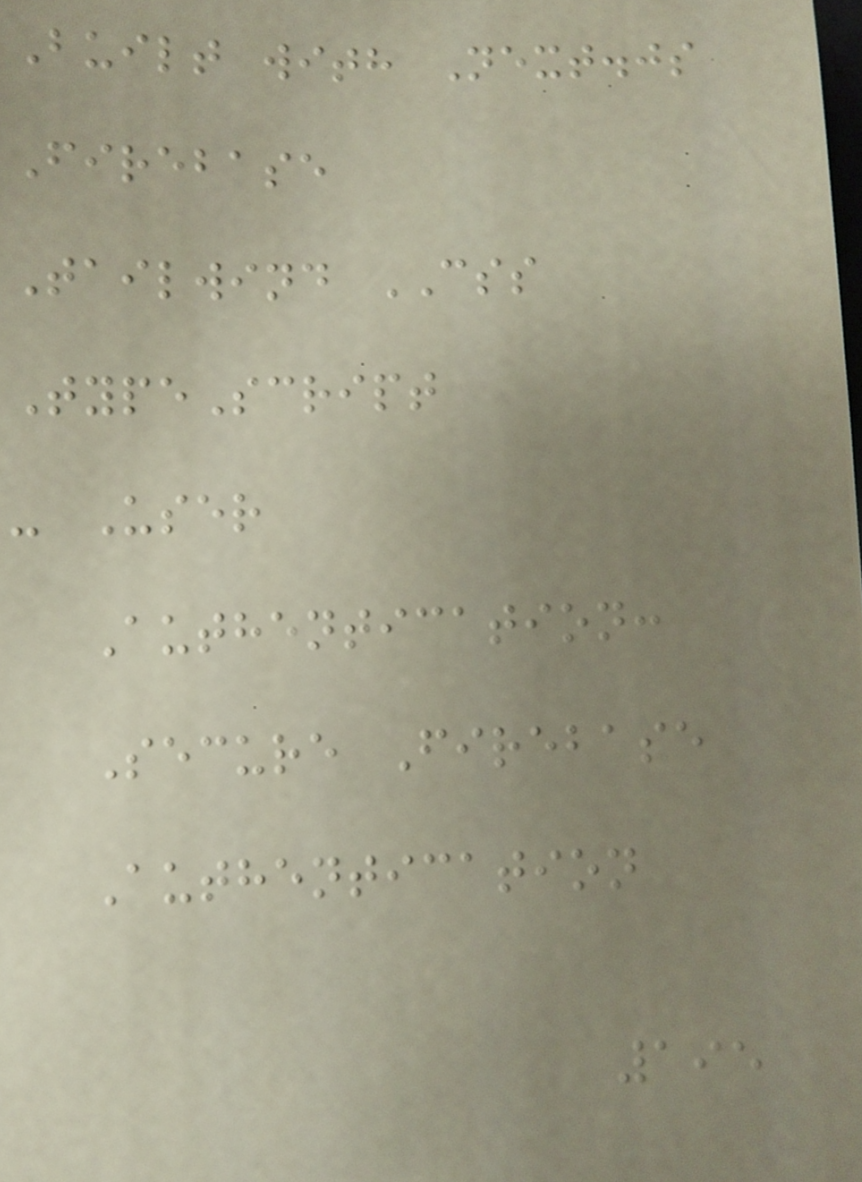Built with Next.js
Firebase
Tailwind CSS
TypeScript
- User
Authentication:
Secure Firebase
Authentication
195
